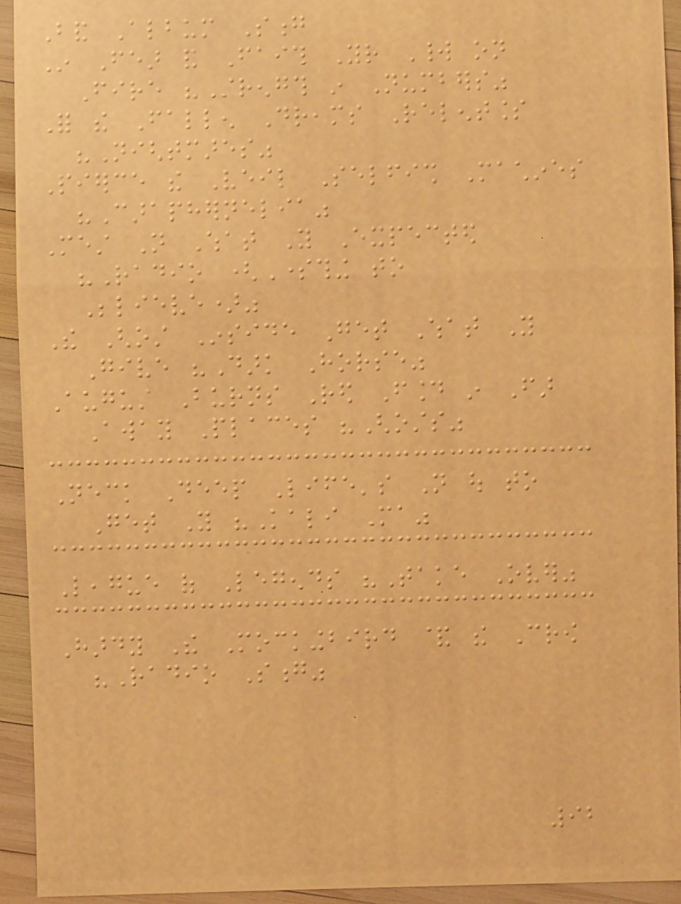Band Album Song
In Fear and Faith Your World on
Fire "Strength in Numbers"
For the Fallen Dreams Relentless
"Nightmares"
Pierce the Veil Selfish Machines
"Caraphernelia"
Mest Not What You Expected
"Radio (Something to
Believe)"
The Ghost Inside Get What You
Give "Dark Horse"
August Burns Red Found in Far
Away Places "Ghosts"
Neck Deep Life's Not out to
Get You "Kali Ma"
League of Legends "Take Over"
Hardy The Mockingbird & the Crow
"Radio Song"
92
